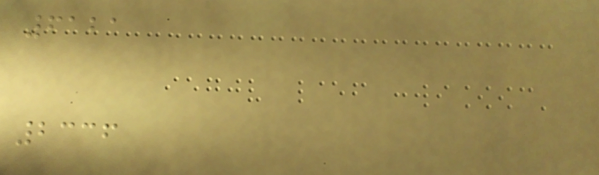6121
2336
